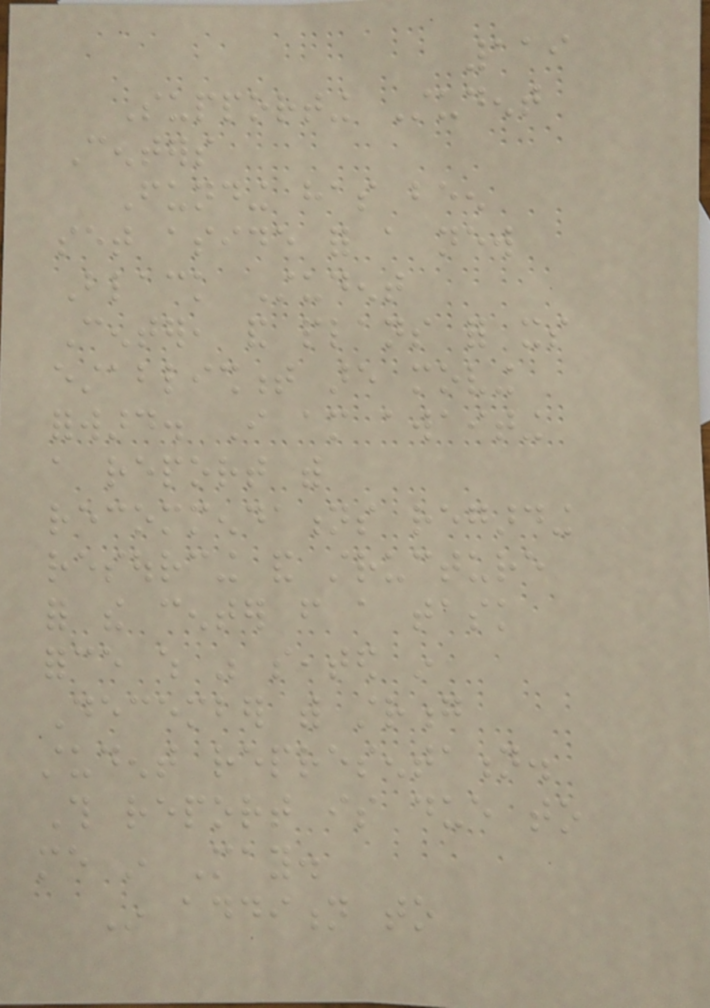119
Supporting Student
Centers
Funding has been
set aside for a new
Black Student
Center, and plans for its
establishment are moving
forward. I am awaiting
a report with
recommendations regarding
resourcing and structure
for the center from a task
force which was seated in
December with strong
student representation.
This report is due to
me in May.
In addition to
